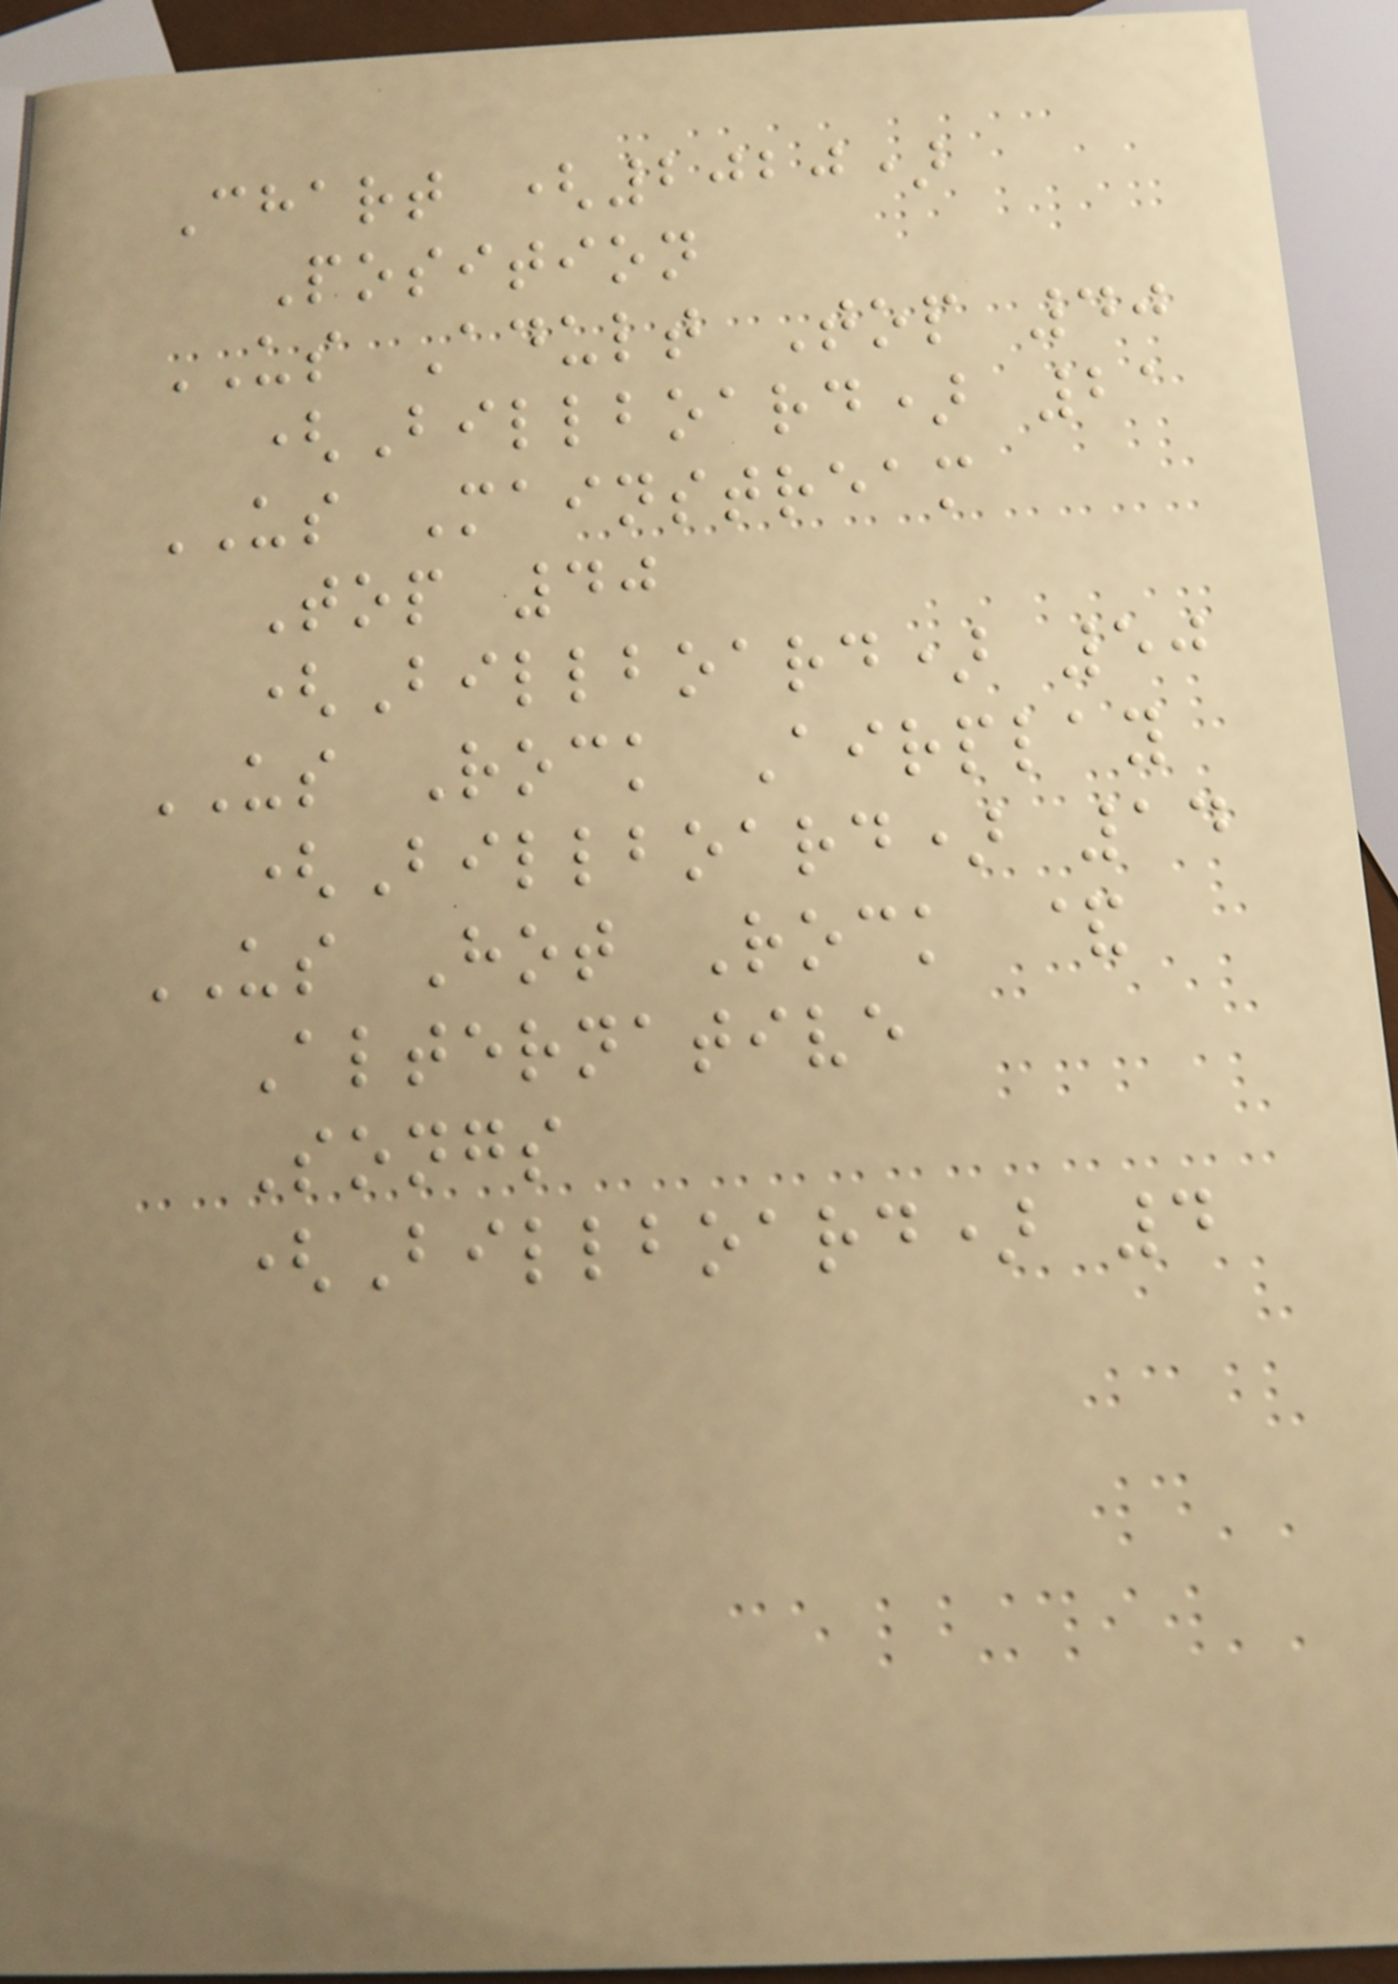Chart (2020)
Position
US Adult Top 40
(Billboard) 21
US Mainstream
Top 40
(Billboard) 50
US Rock Airplay
(Billboard) 14
US Hot Rock &
Alternative
Songs
(Billboard) 4
